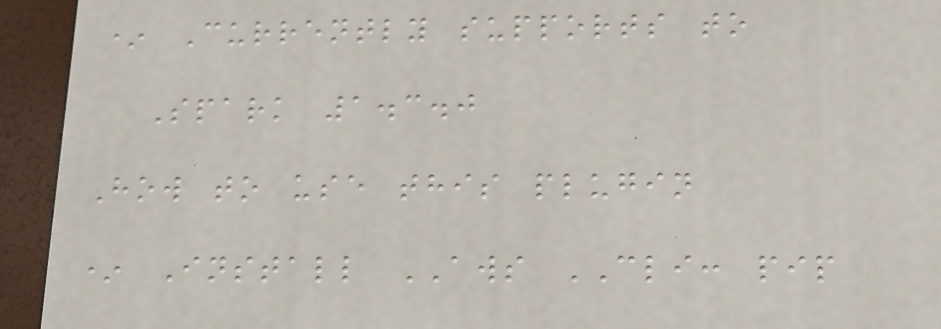* Currently supports to
Spark 1.3.0
How to use this plugin
* Install AWS CLI: pip
